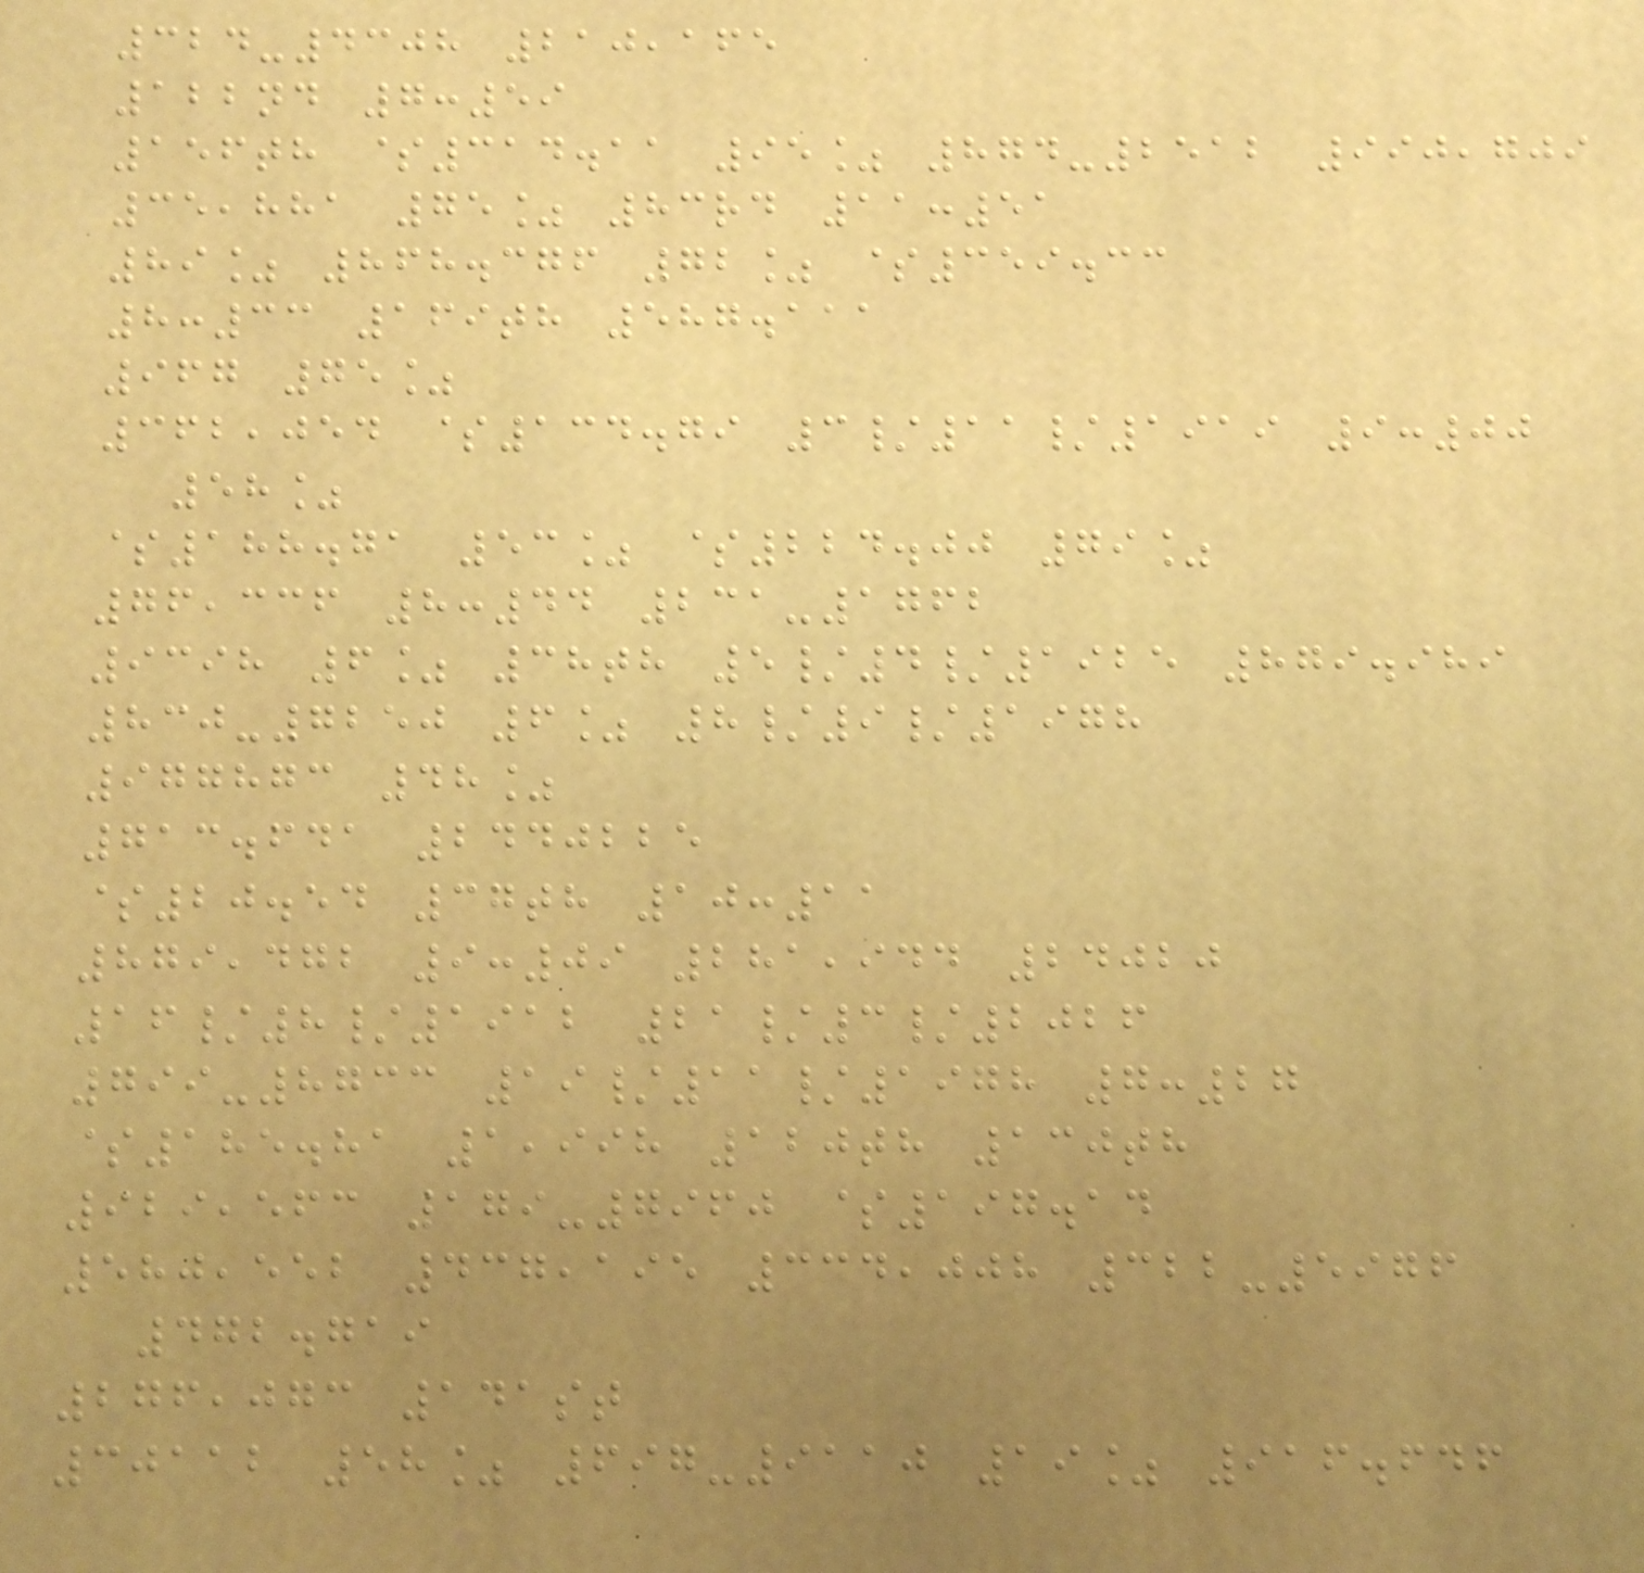324-4308 210,165
122nd 7:59
156th $314.11 95% 874-2512 990,709
35,881 75% 83rd 11:51
89% 868.376 72% $359.33
8:33 169th 587.111
967 75%
362,054 $134.79 3/11/1919 9:00
58%
$188.71 53% $224.00 79%
76,336 8:44 231-1762
9398 6% 38th 5/4/1925 879.989
830-7250 6% 8/9/1978
977873 48%
713.641 2440225
$20.54 37th 10:11
879,472 9:09 281,944 24020
16/8/1912 21/3/2026
799-8733 19/11/1978 7:27
$185.81 1,998 120th 130th
929,563 179-7960 $197.14
580,552 437,195 334,008 322-5976
472.719
276,073 141st
30112 58% 697-9110 19% 916.646
